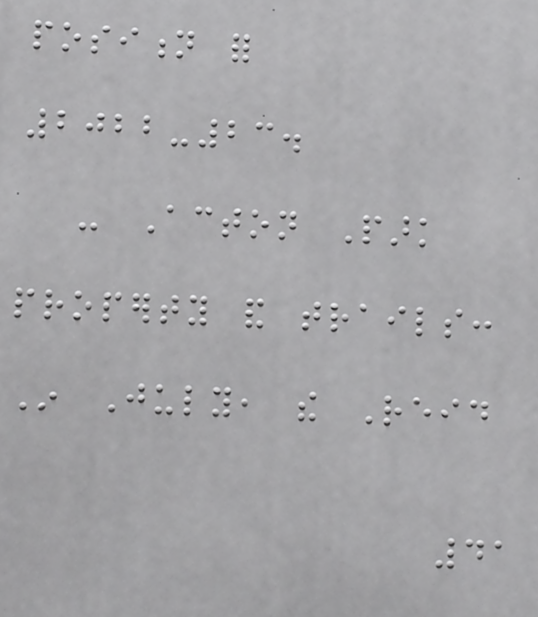position for
2022-23.
- Acton Park
property and trails:
In July, the Reid
41
